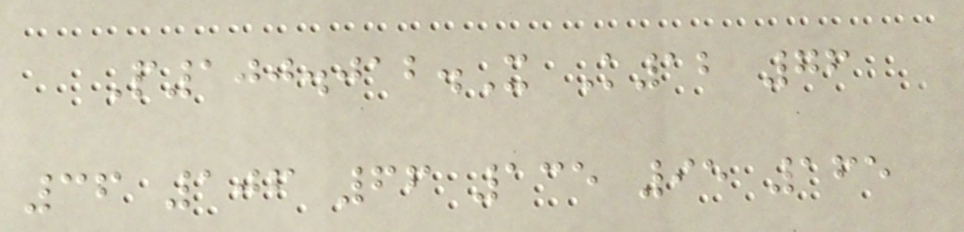P100.012.X K12 76
36 106 66 135 95 165
